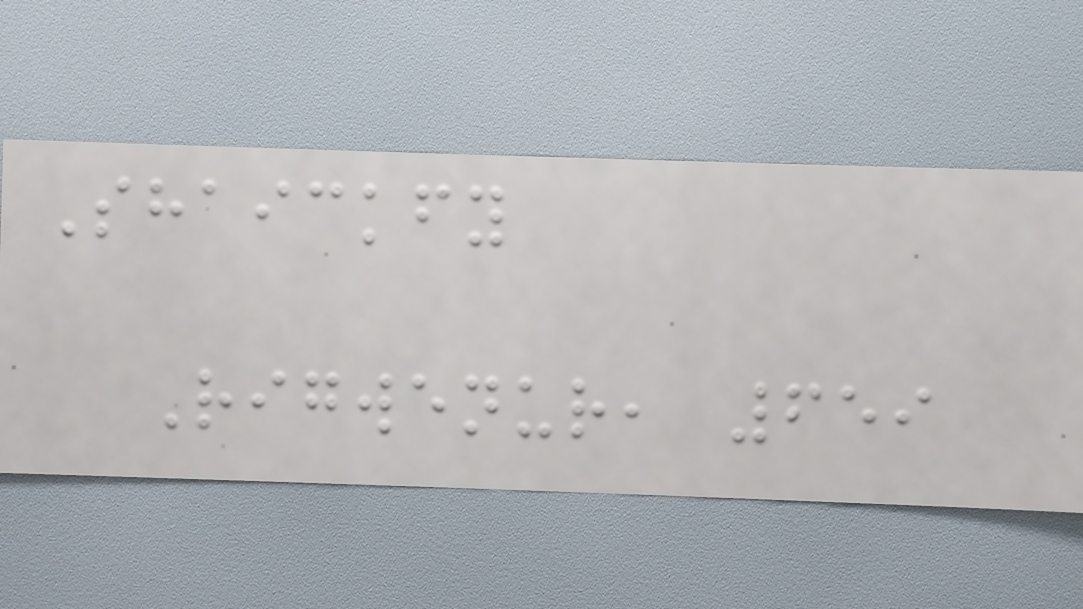Shaickfy
Rigwenur, 659
